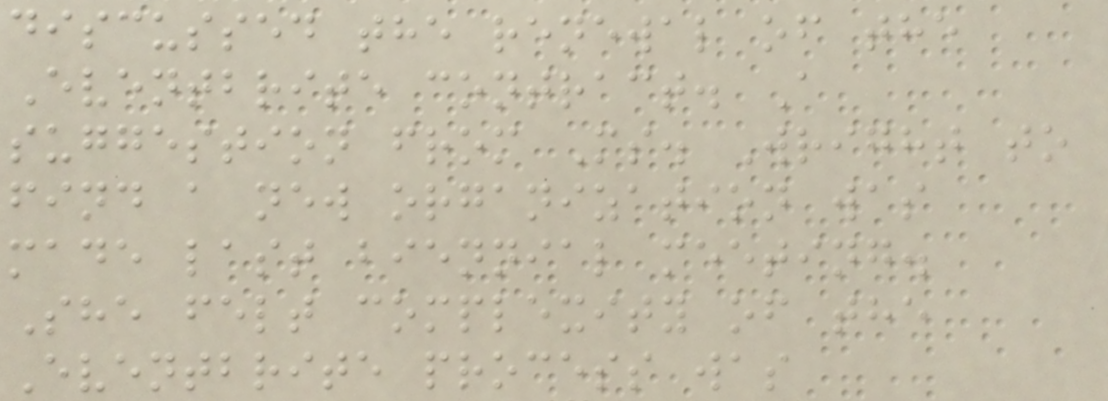discussed the renewal of the
Eventbrite contract. A
suggestion from Ms. Wright to
find a new organization was
made last biennial meeting.
She felt complexity of the
Eventbrite process was
